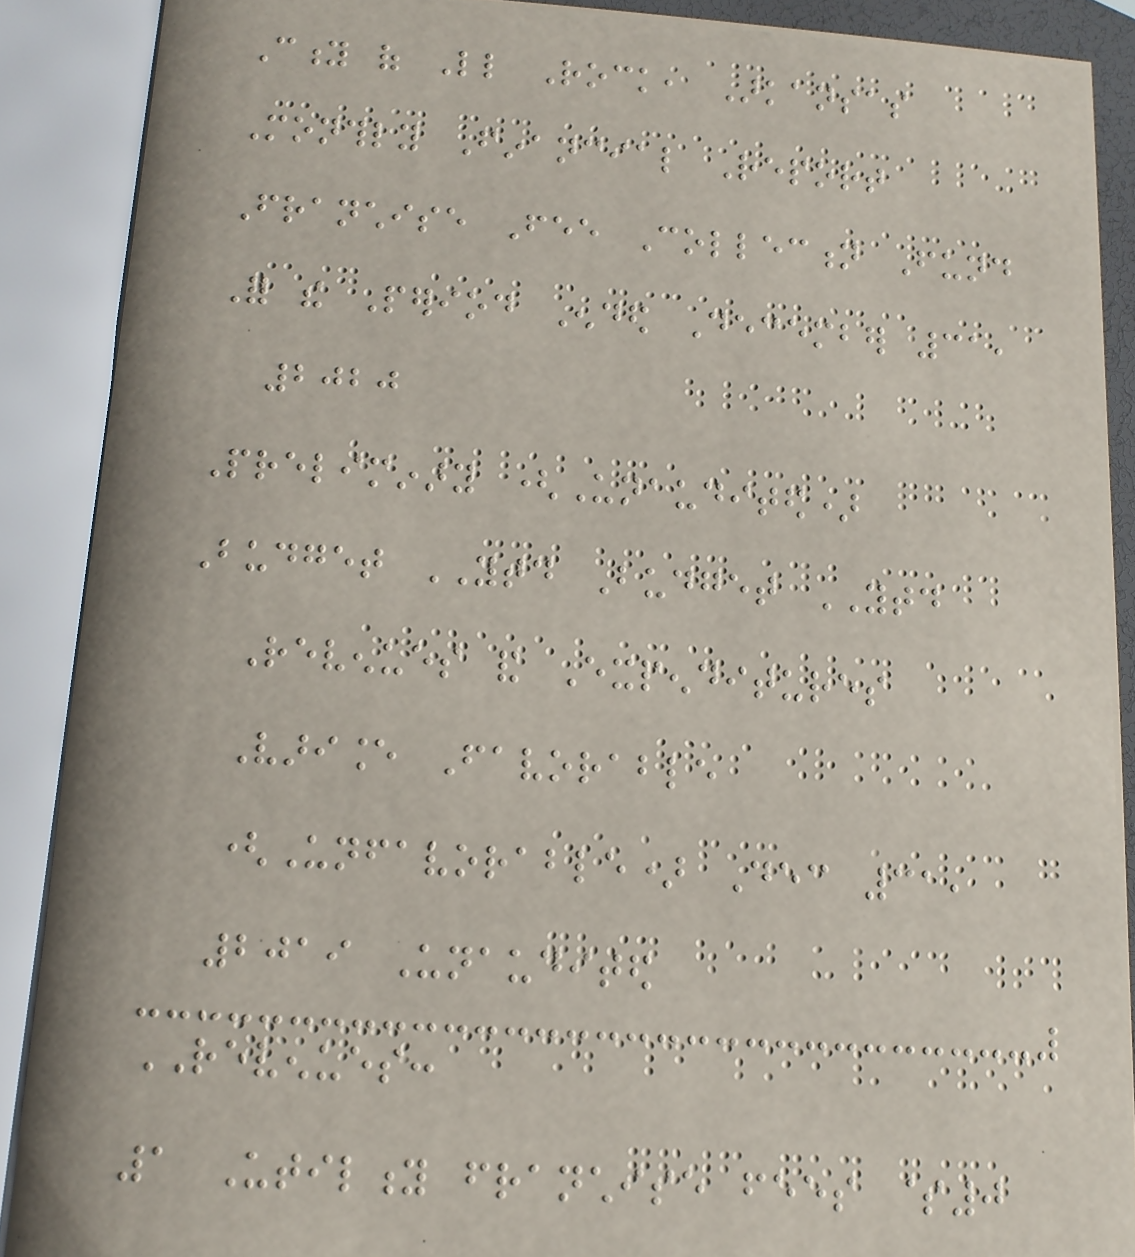City of Little Rock, Arkansas
Monthly Financial Report
Franchise Fee Collection Fund
For the Period Ended December 31,
2020
Preliminary (Unaudited)
Budget YTD Budget YTD
Revenues and Expenditures
Variance Favorable
(Unfavorable) Dec 31,
2019 Unaudited
REVENUES:
1 Utility franchise fees $0
